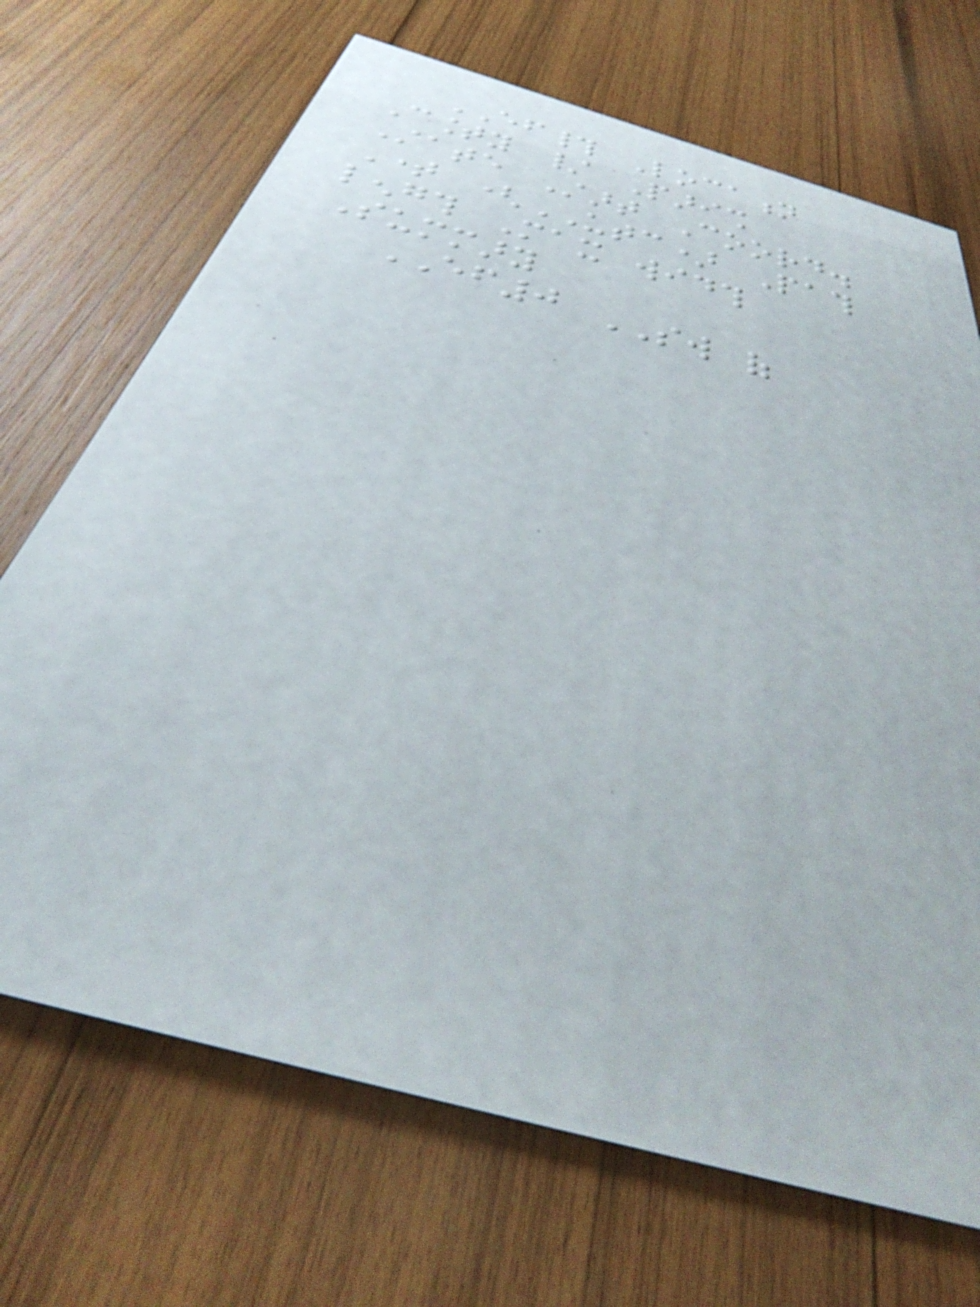EF# Location
County / Parish
State Start Coord.
Time (UTC) Path
length Max width
Summary
EF0 SW of
